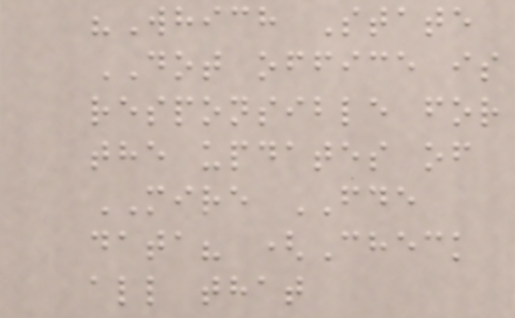"Which State
DOT office is
responsible for
the updates of
MIRE FDE
data? (Check
all that
